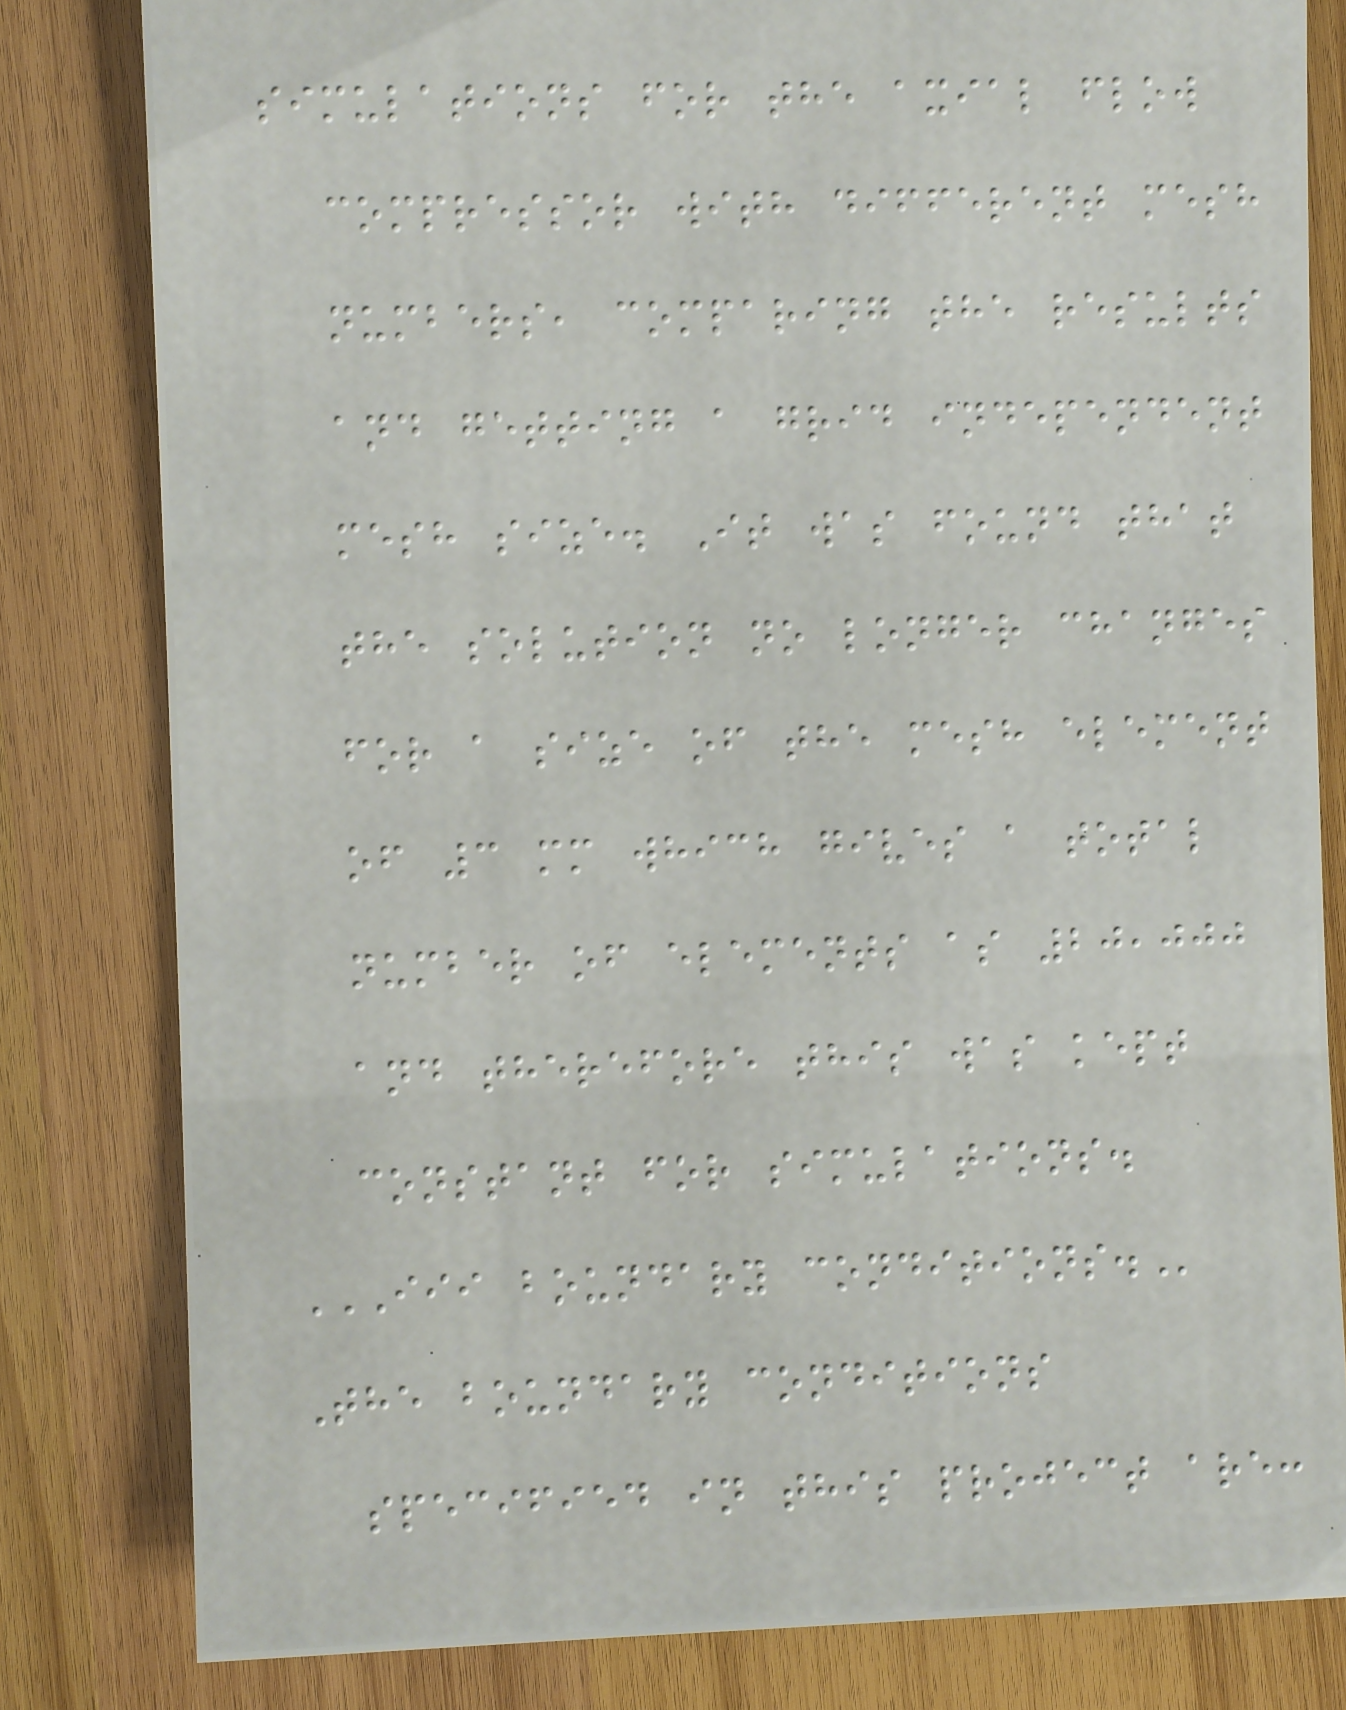simulations for the axial flow
compressor with different mesh
numbers, comparing the results
and getting a grid independent
mesh size. It was found that
the solution no longer changes
for a size of the mesh element
of 3 mm which gives a total
number of elements as 20,000
and therefore this was kept
constant for simulations.
III BOUNDARY CONDITIONS.
The boundary conditions
specified in this project are:
